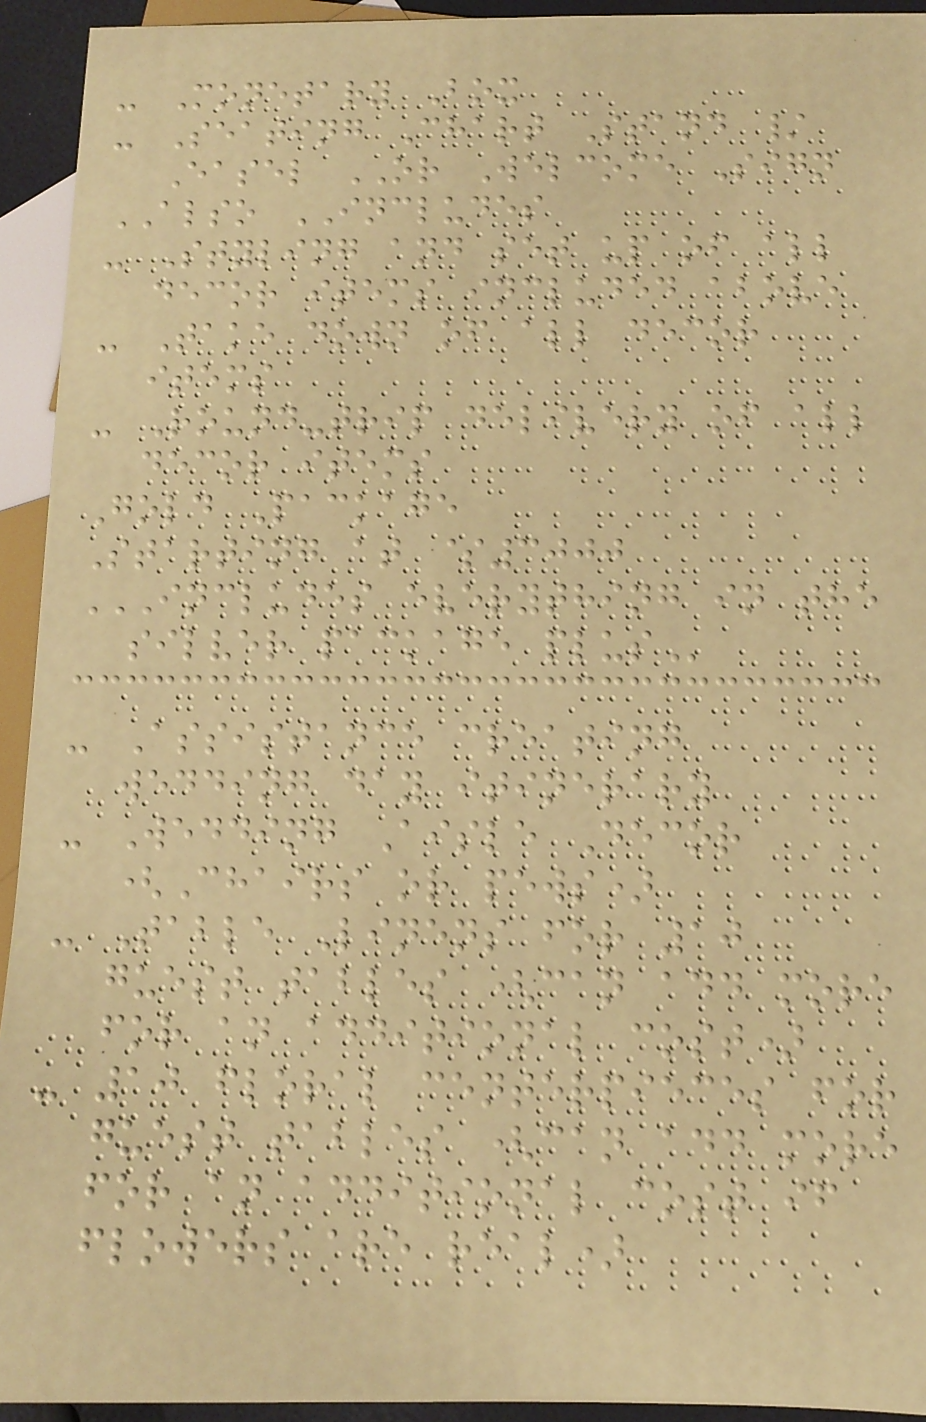- Monetary Box
- Seating Chart Stand /
Easel OR Welcome Sign
ALSO INCLUDES
- Styling and set up of all
decor items included above
- Take down of all decor
items
- Round-trip delivery of all
decor items
Gold Package
Starting at $3000
INCLUDES EVERYTHING IN THE
SILVER PACKAGE PLUS
- Assistance creating
wedding day itinerary
- Wedding Aisle Decor
(Chairs or pews)
- Table Linens for 10
guest tables (can add more
for an additional cost)
- 10 floral centerpieces for
guest tables (can add more
for an additional cost if
flowers are real)
